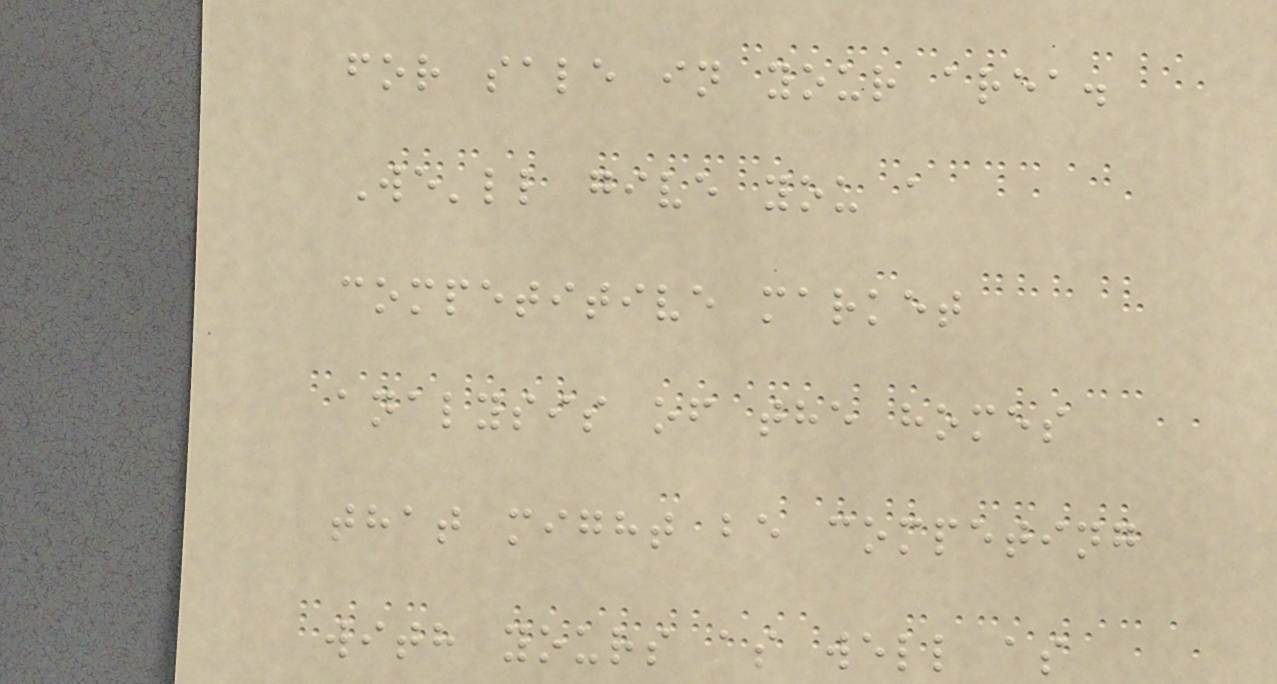for sale in your area.
We'll give you a
competitive market
analysis of the homes
that might be competing
with yours as well as
